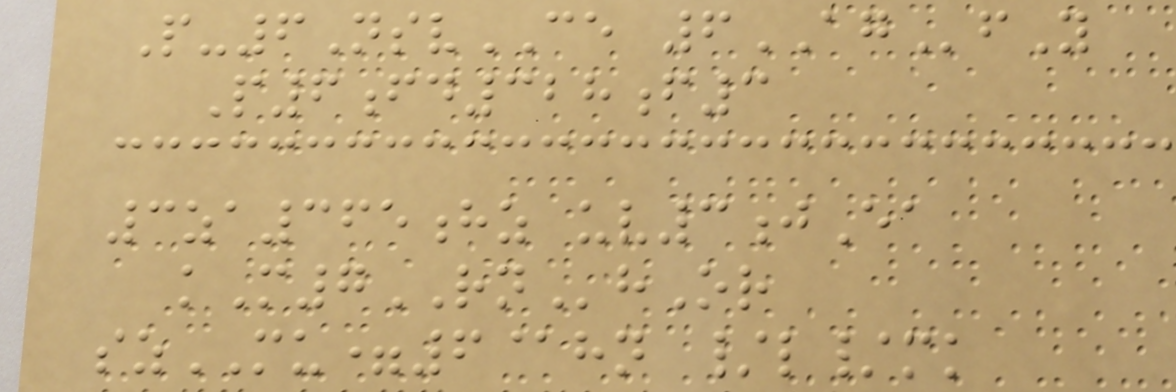P-6NsvCE 6AGfY
P6fd328f3
3za365hz uv3jEa
kM7RNhOr
szMU=6@hn /l/mk
